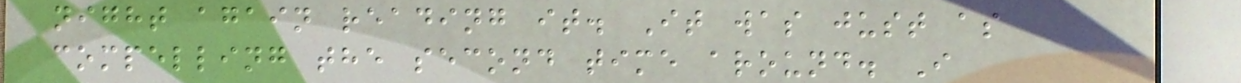night again reading it. It was just as
compelling the second time around. I
